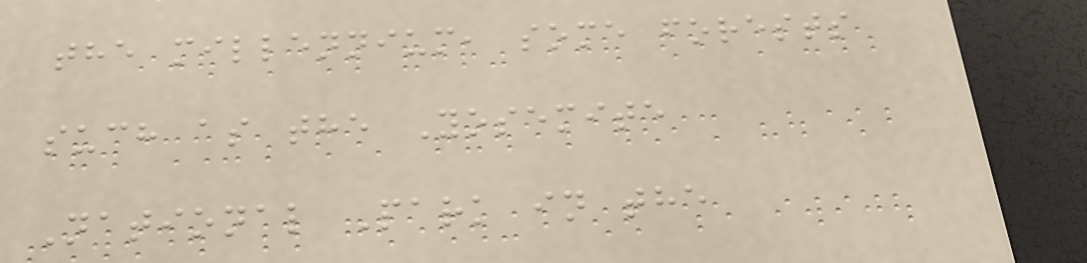the millennium, some forests
such as the Yosemite
National Park in the
